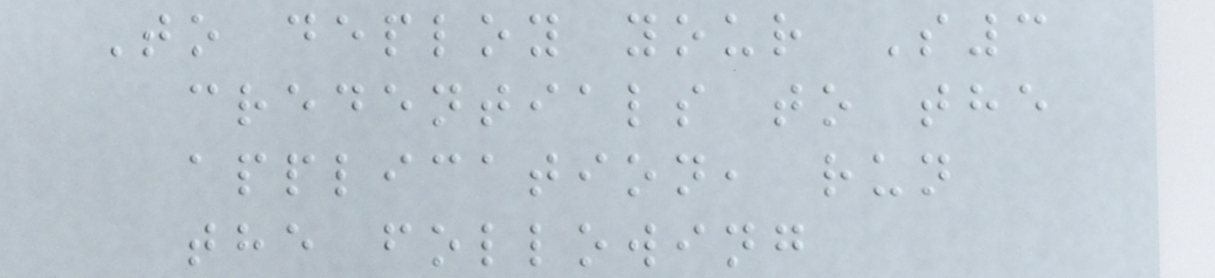To deploy your S3
credentials to the
application, run
the following
